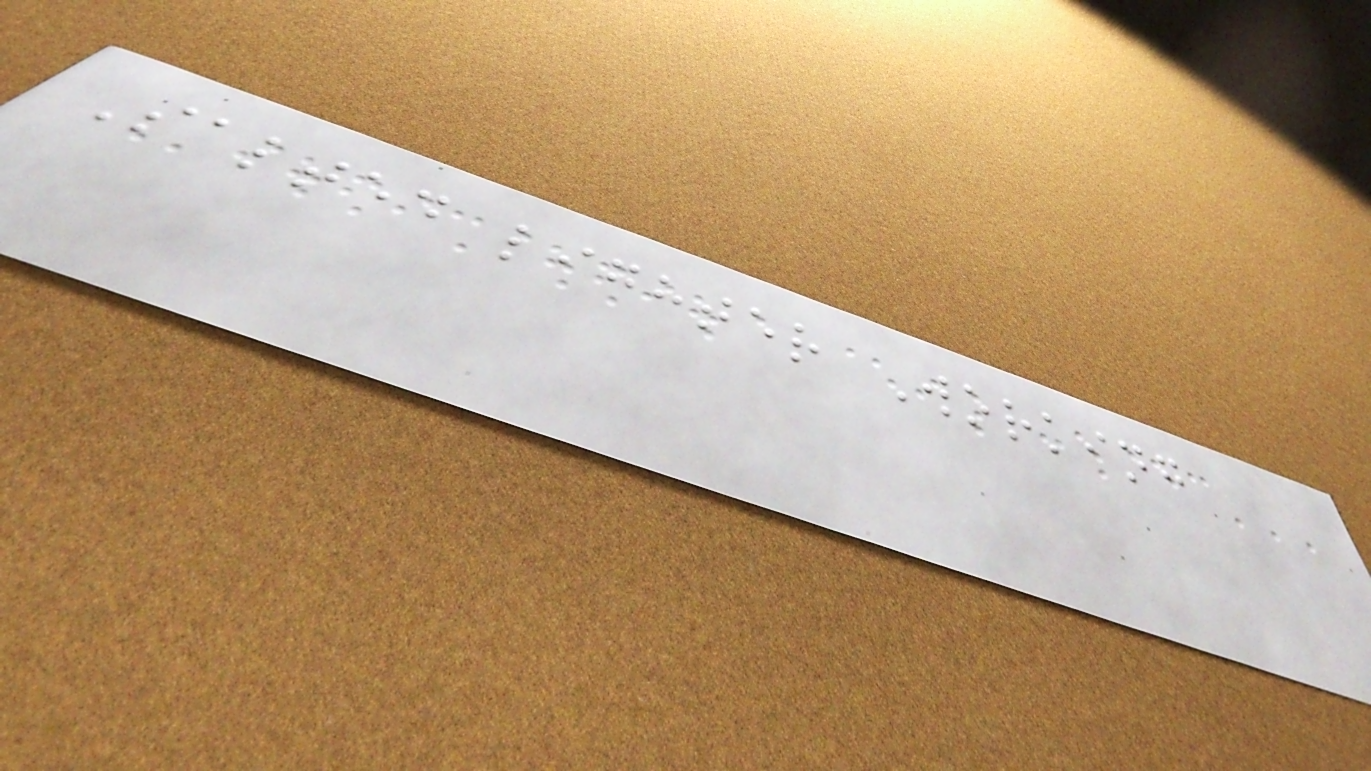Salted lighter Working
